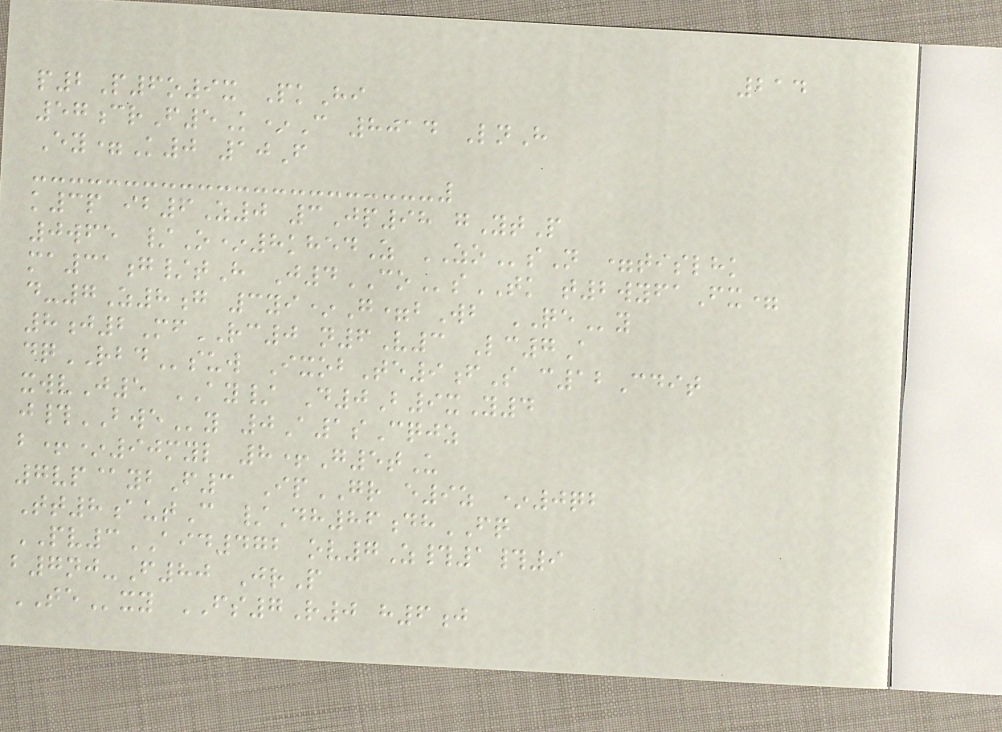214
p2P6o9x PkHi
57crF5K*C 8014 LnH
Ey=K0 10F
k3p ib6Z0 3Jp98 gYtP
0wfe /O*8khedZ ZOsN =tislhk
ma31g/tH J4COsTK t2wyfaFx=
d-7Z8g 3yi*G=bWb QEy
8j2MfRC0 n6V3 Lc7A
dqRBDsuw IxobTe9fS c12Cdit
xwvJ5 AY/ D0B9xY4
j#BWEy 0A1sCqjz
b+*90myl 8+G5tU
7vp@ybF3 IpGR e9z *0qb
Tt8autC /Dh86dhFQ
PV3AID472 ov7Z#1#9
b7nj-F80 JrP
TExy FS7R0 h6j
